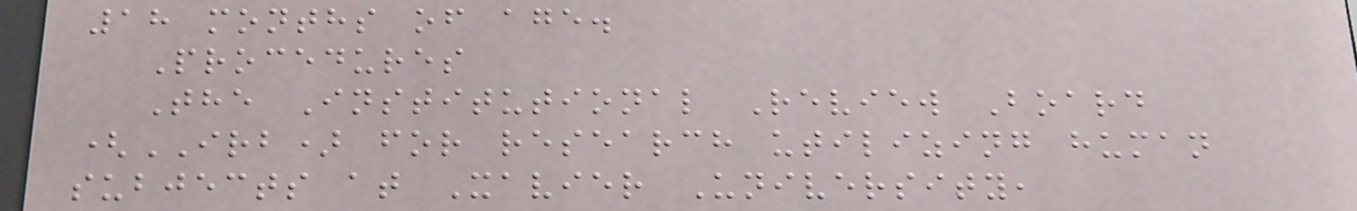18 months of age.
Procedures
The Institutional Review Board
(IRB) for research utilizing human
subjects at Xavier University,
